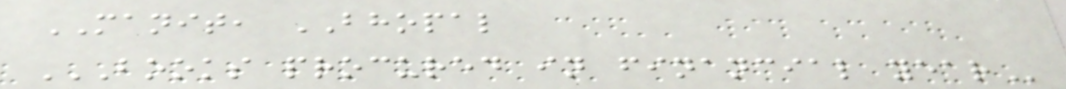MANIT, BHOPAL
BOOKS PROCURED IN FINANCIAL YEAR
